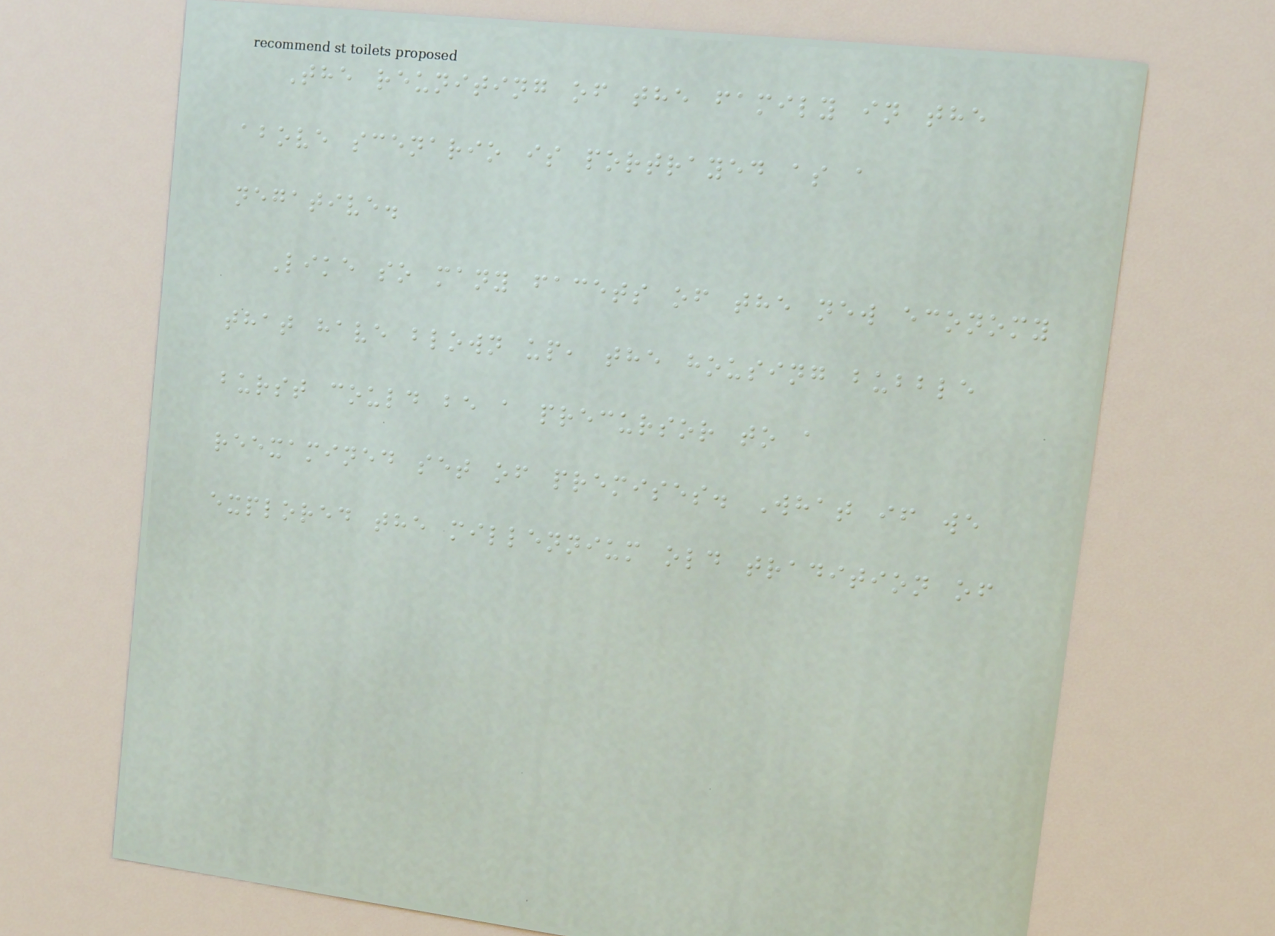The reuniting of the family in the
above scenario is portrayed as a
negative.
Like so many facets of the new economy
that have blown up, the housing bubble
burst could be a precursor to a
reexamined set of premises. What if we
explored the millennium old tradition of
